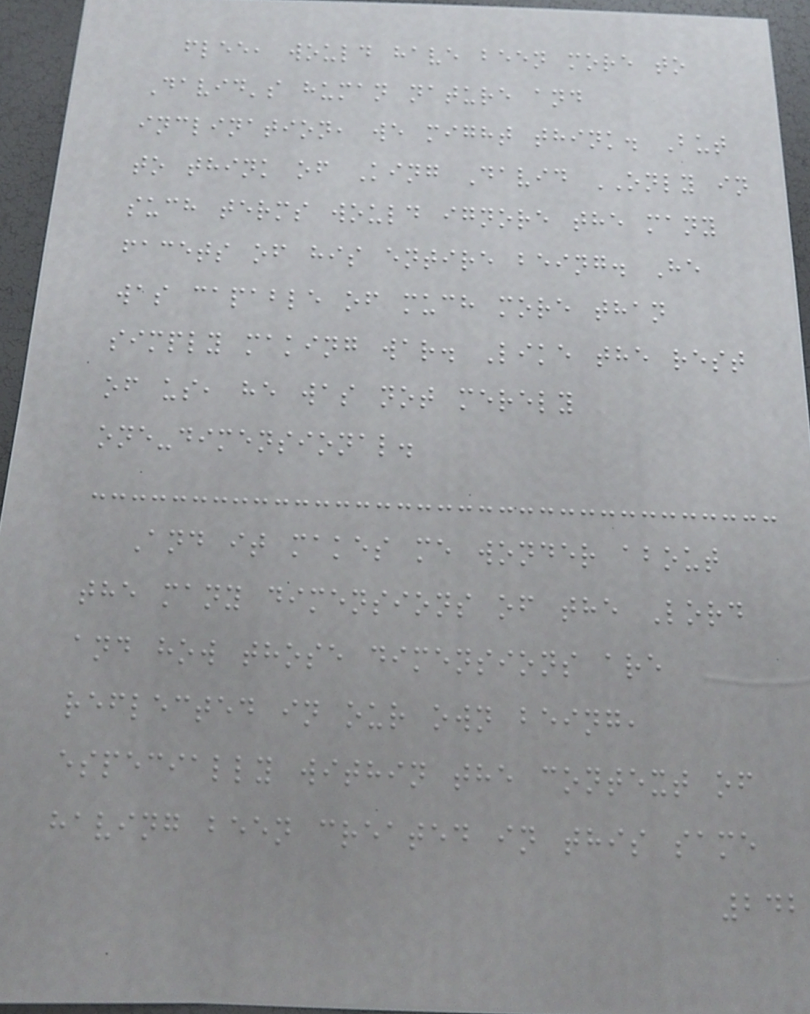flee, would have been more to
David's human nature and
inclination, we might think. But
to think of King David ONLY in
such terms would ignore the many
facets of his entire being. He
was capable of much more than
simply making war. Like the rest
of us, he was not merely
one-dimensional.
And it makes me wonder about
the many dimensions of the Lord
and how those dimensions are
reflected in our own being,
especially within the context of
having been created in this same
242
